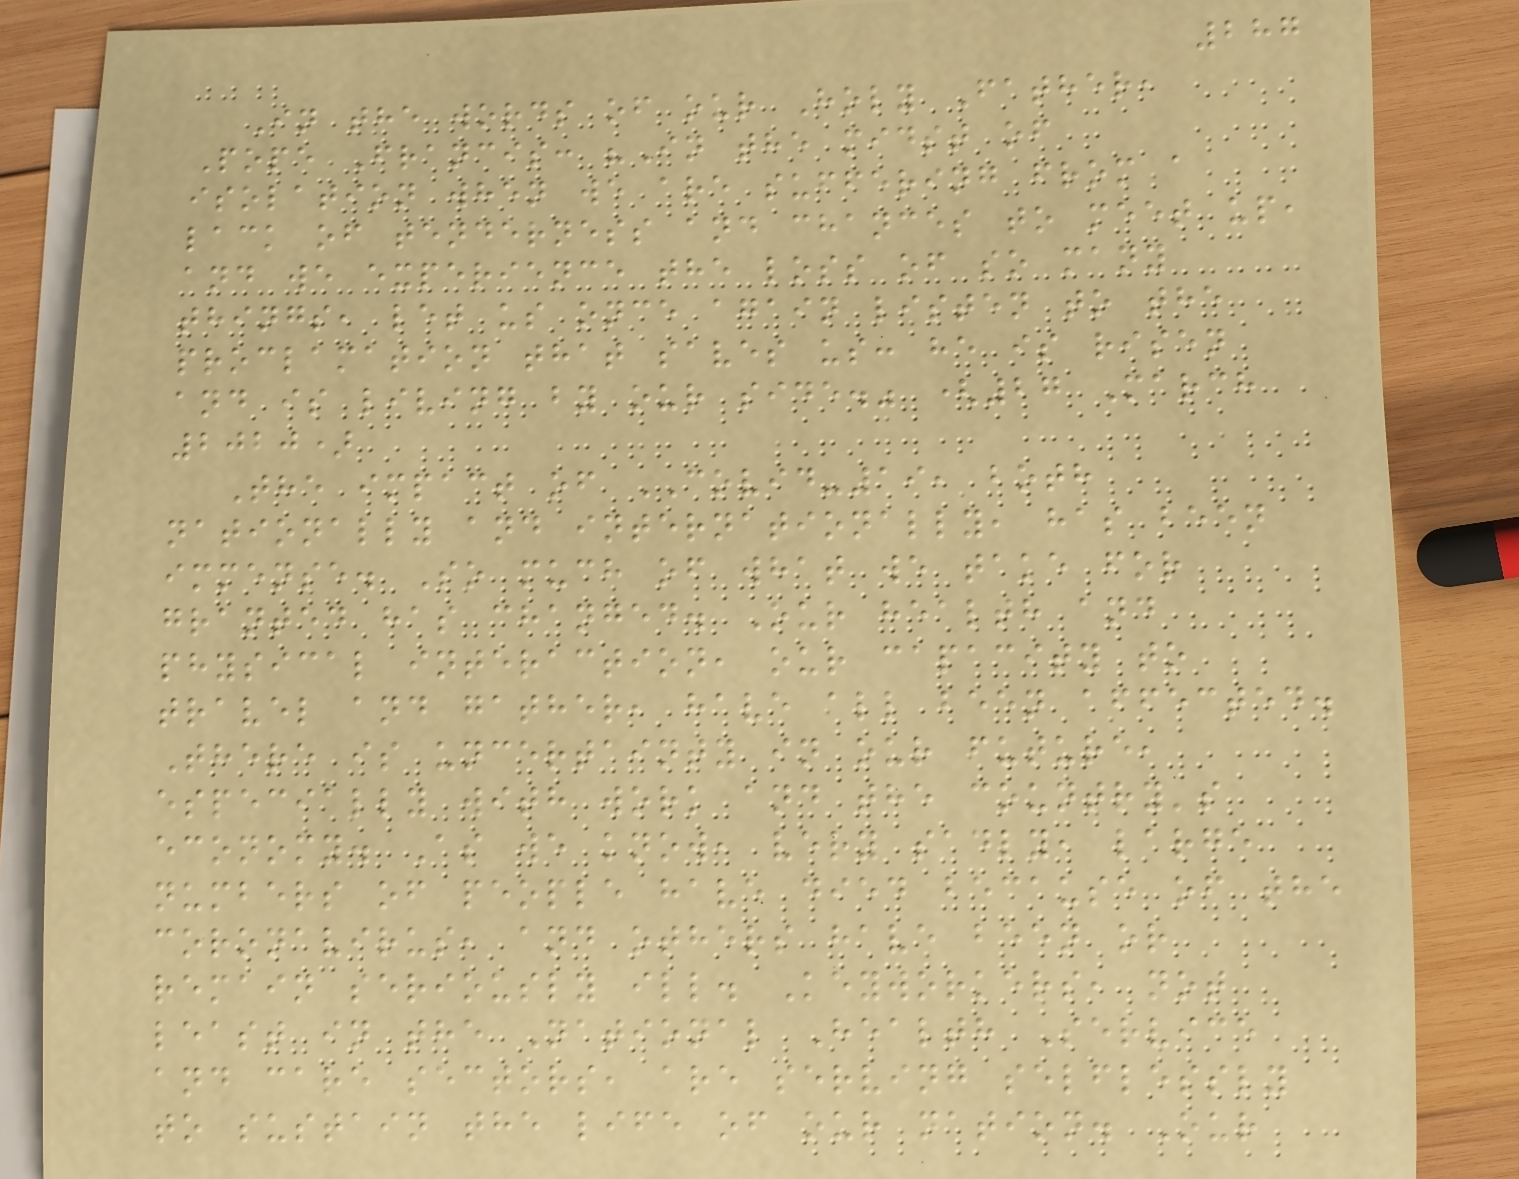287
In the words of our Holy Father,
Pope Francis: "In the midst of
isolation when we are suffering from a
lack of tenderness and chances to meet up,
and we experience the loss of so many
things, let us once again listen to the
proclamation that saves us: he is risen
and is living by our side." (27 March
2020)
The impact of COVID-19, both
nationally and internationally, has been
immense. So much of what we take for
granted has changed. Our health and
physical interaction, our capacity to
travel and gather, have all been affected.
There is uncertainty in our future,
especially with work and the country's
economy. As we know, very sadly, large
numbers of people have died because of the
coronavirus, and others have been or
remain seriously ill. Keyworkers, not
least in the National Health Service
and care sectors, are serving selflessly
to sustain the life of our nation. Our
